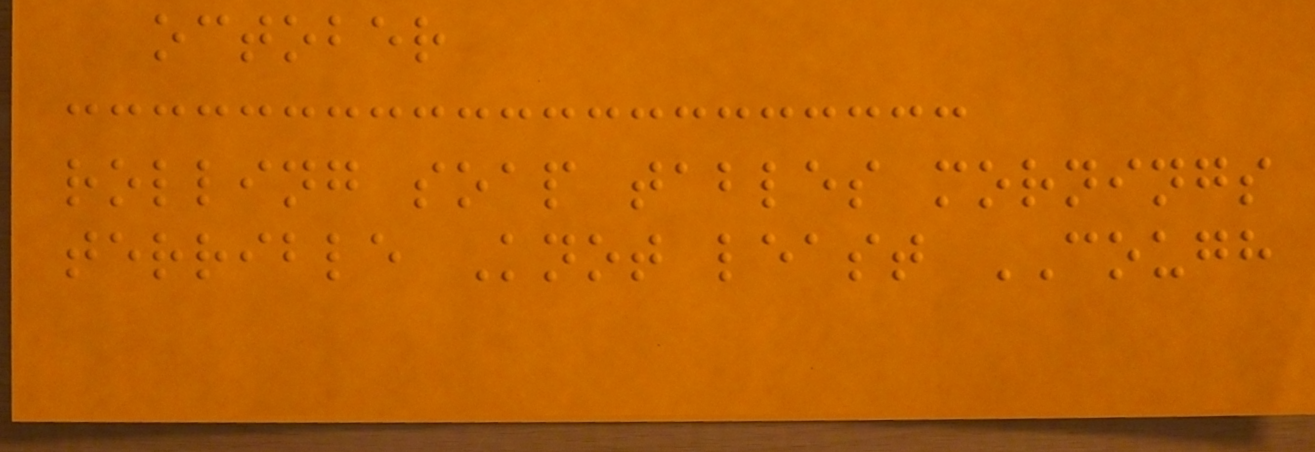october
rolling soap tables mornings
terrible Knot least COUGH
